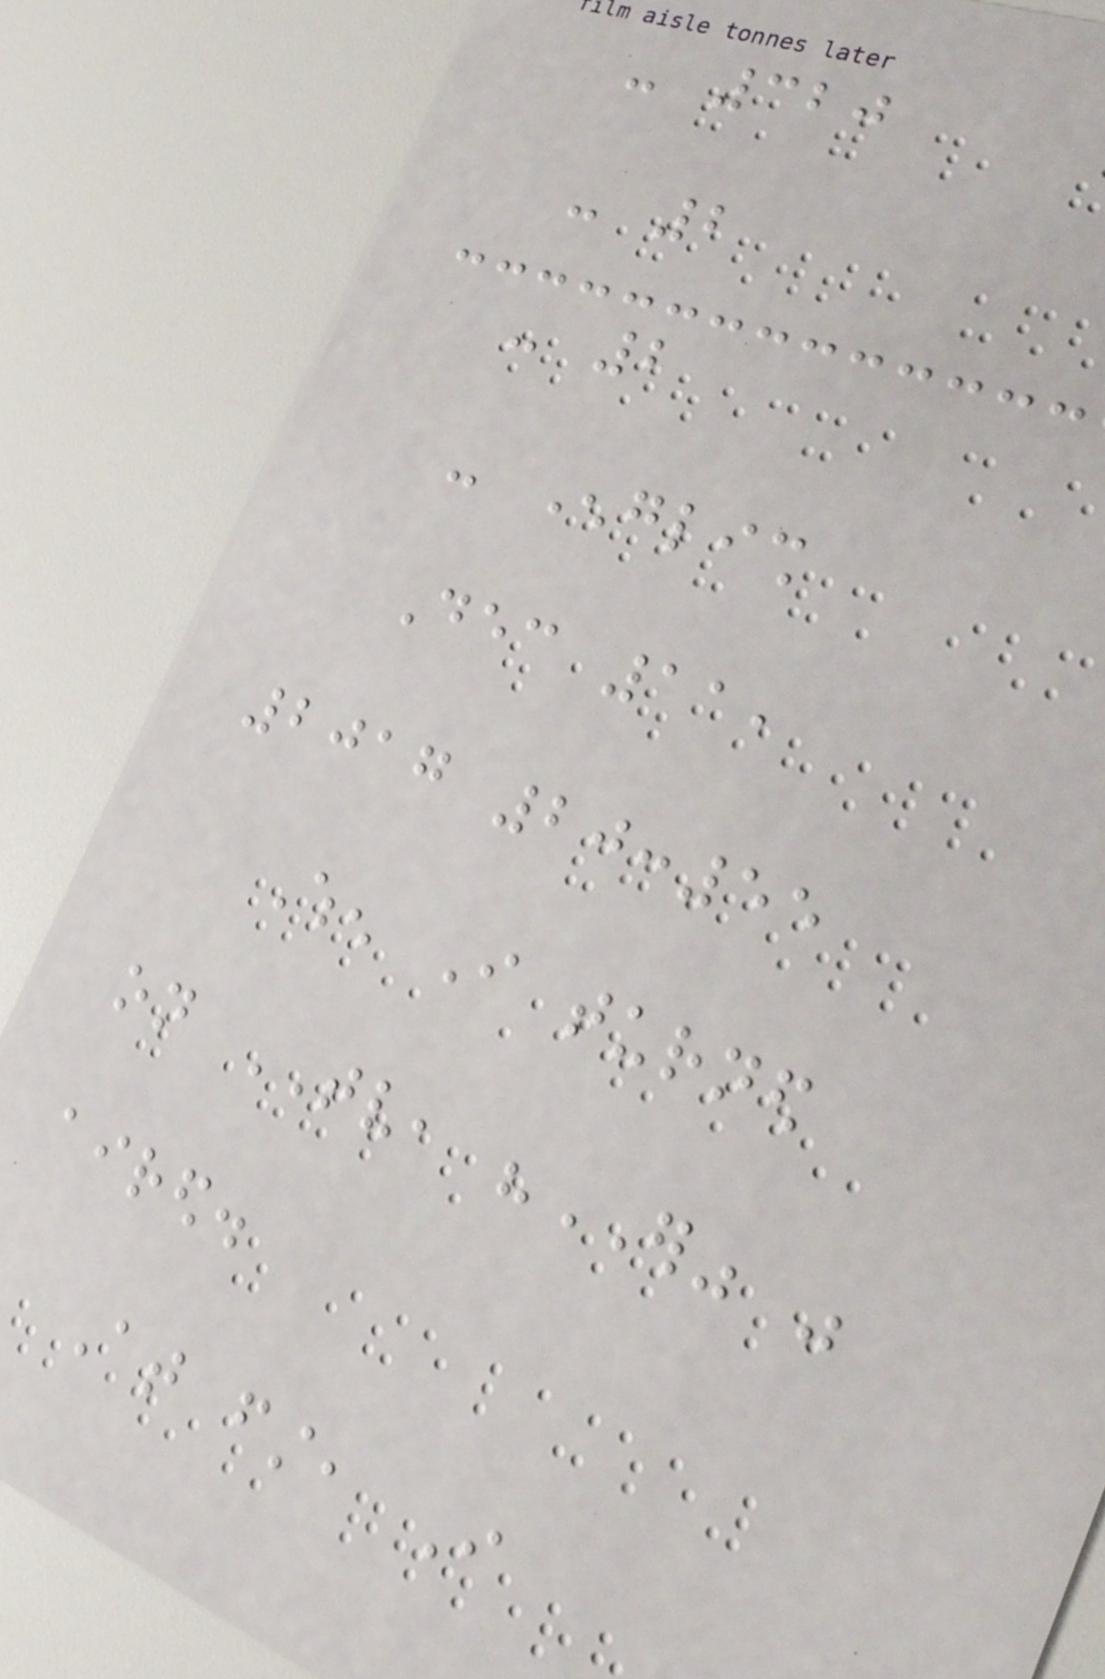- 320
- 2
- 2
- English
Dec 11,
2017 20:55
When I turned
on TV, "ER" was
aired.
At first, I
